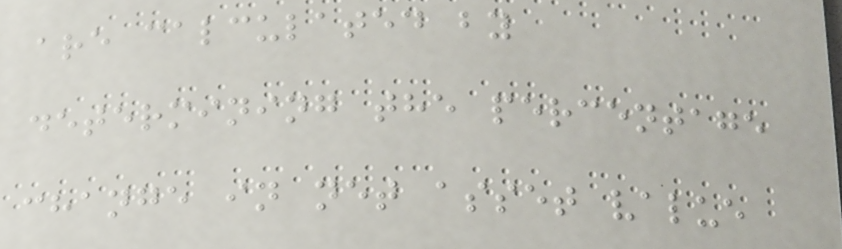are calculated by
determining the percentage
change in net asset value
